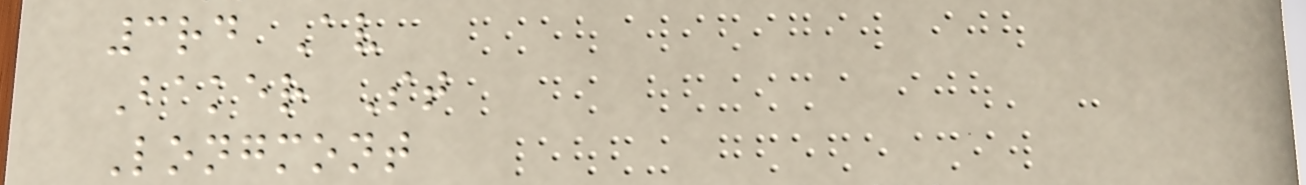3rd Av
Baker St
Longmont
